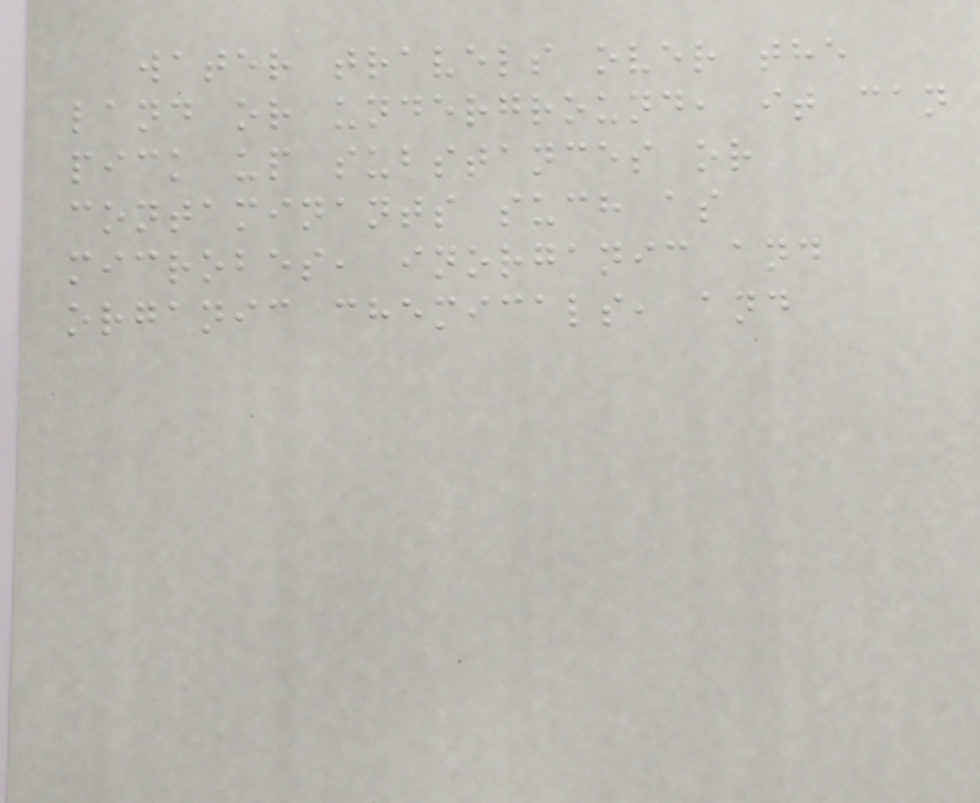water travels over the
land or underground, it can
pick up substances or
contaminants such as
microbes, inorganic and
organic chemicals, and
